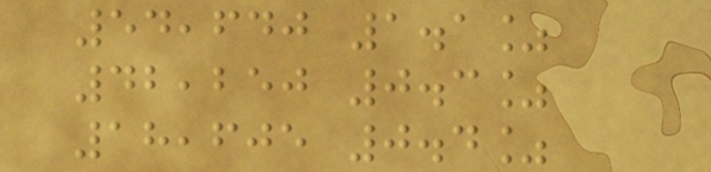54,640 1.1%
42,250 0.3%
18,605 0.4%
